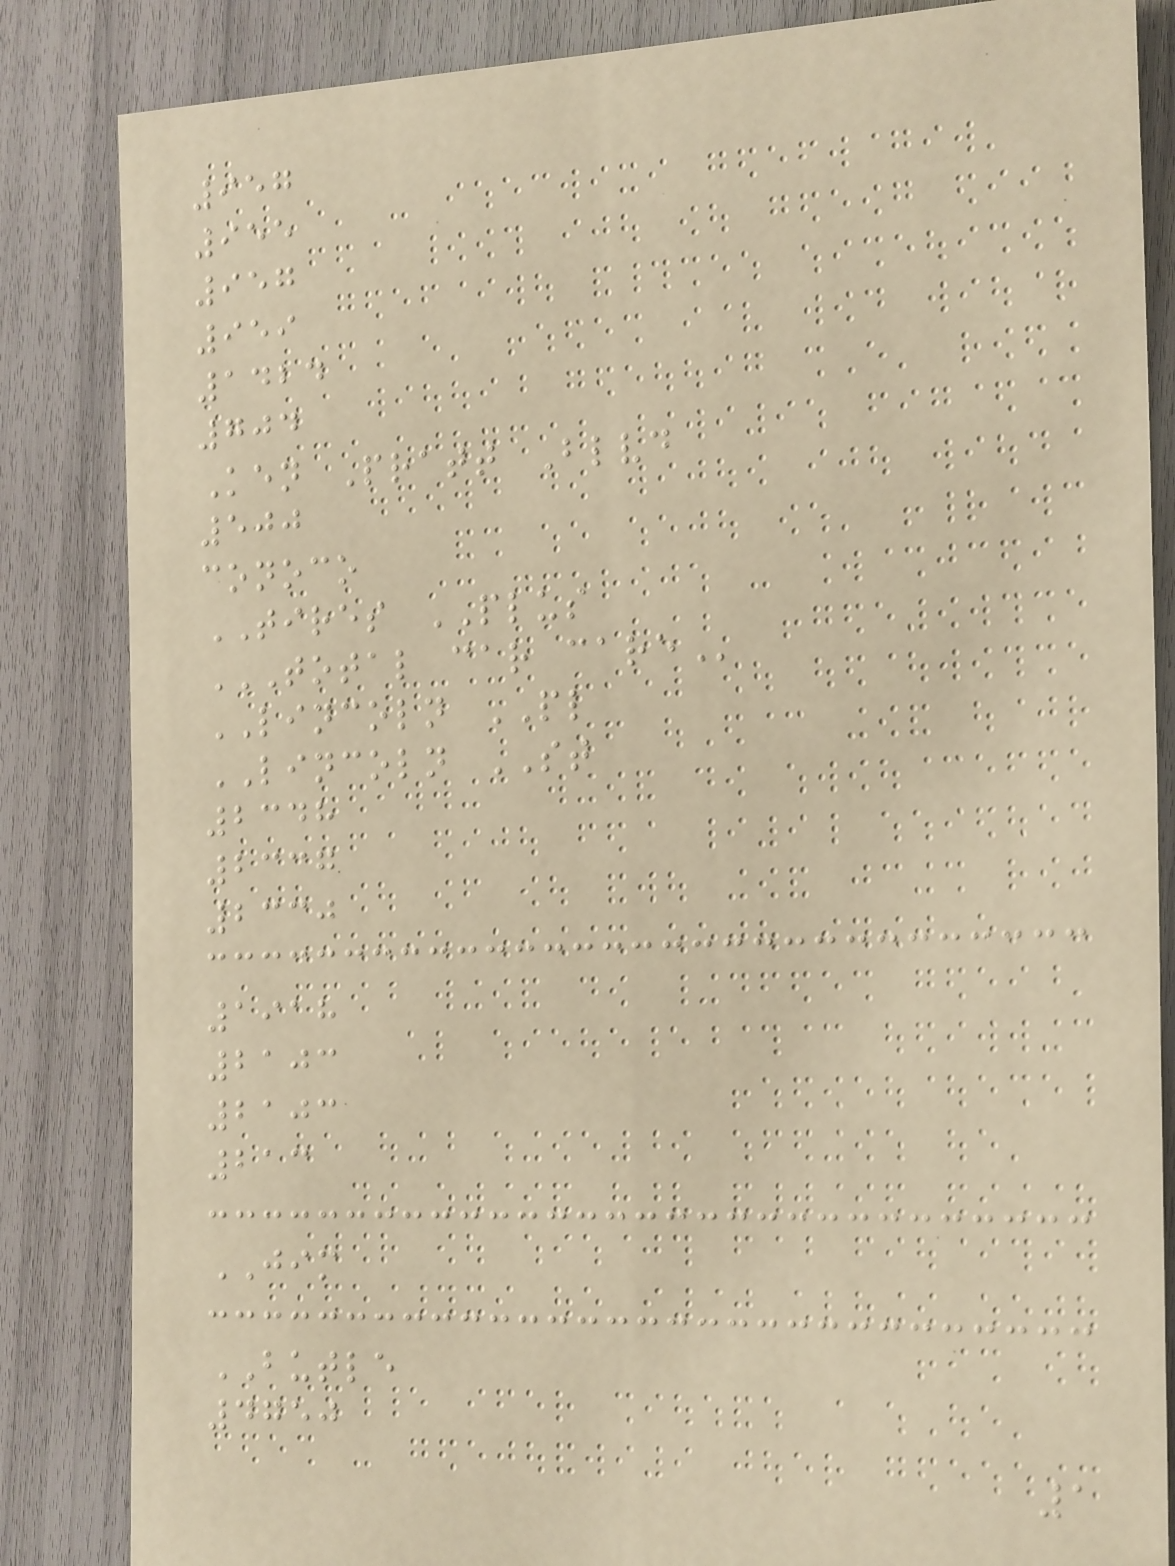957
955
957
959
1424
704
Ken Pratt Blvd
500
conoco
TIRES PLUS
TOTAL CAR CARE
LINCOLN PL
LINCOLN ST
2348
2337
2330
1918
2103
2103
213
JIM
BUTLE
4750
1
